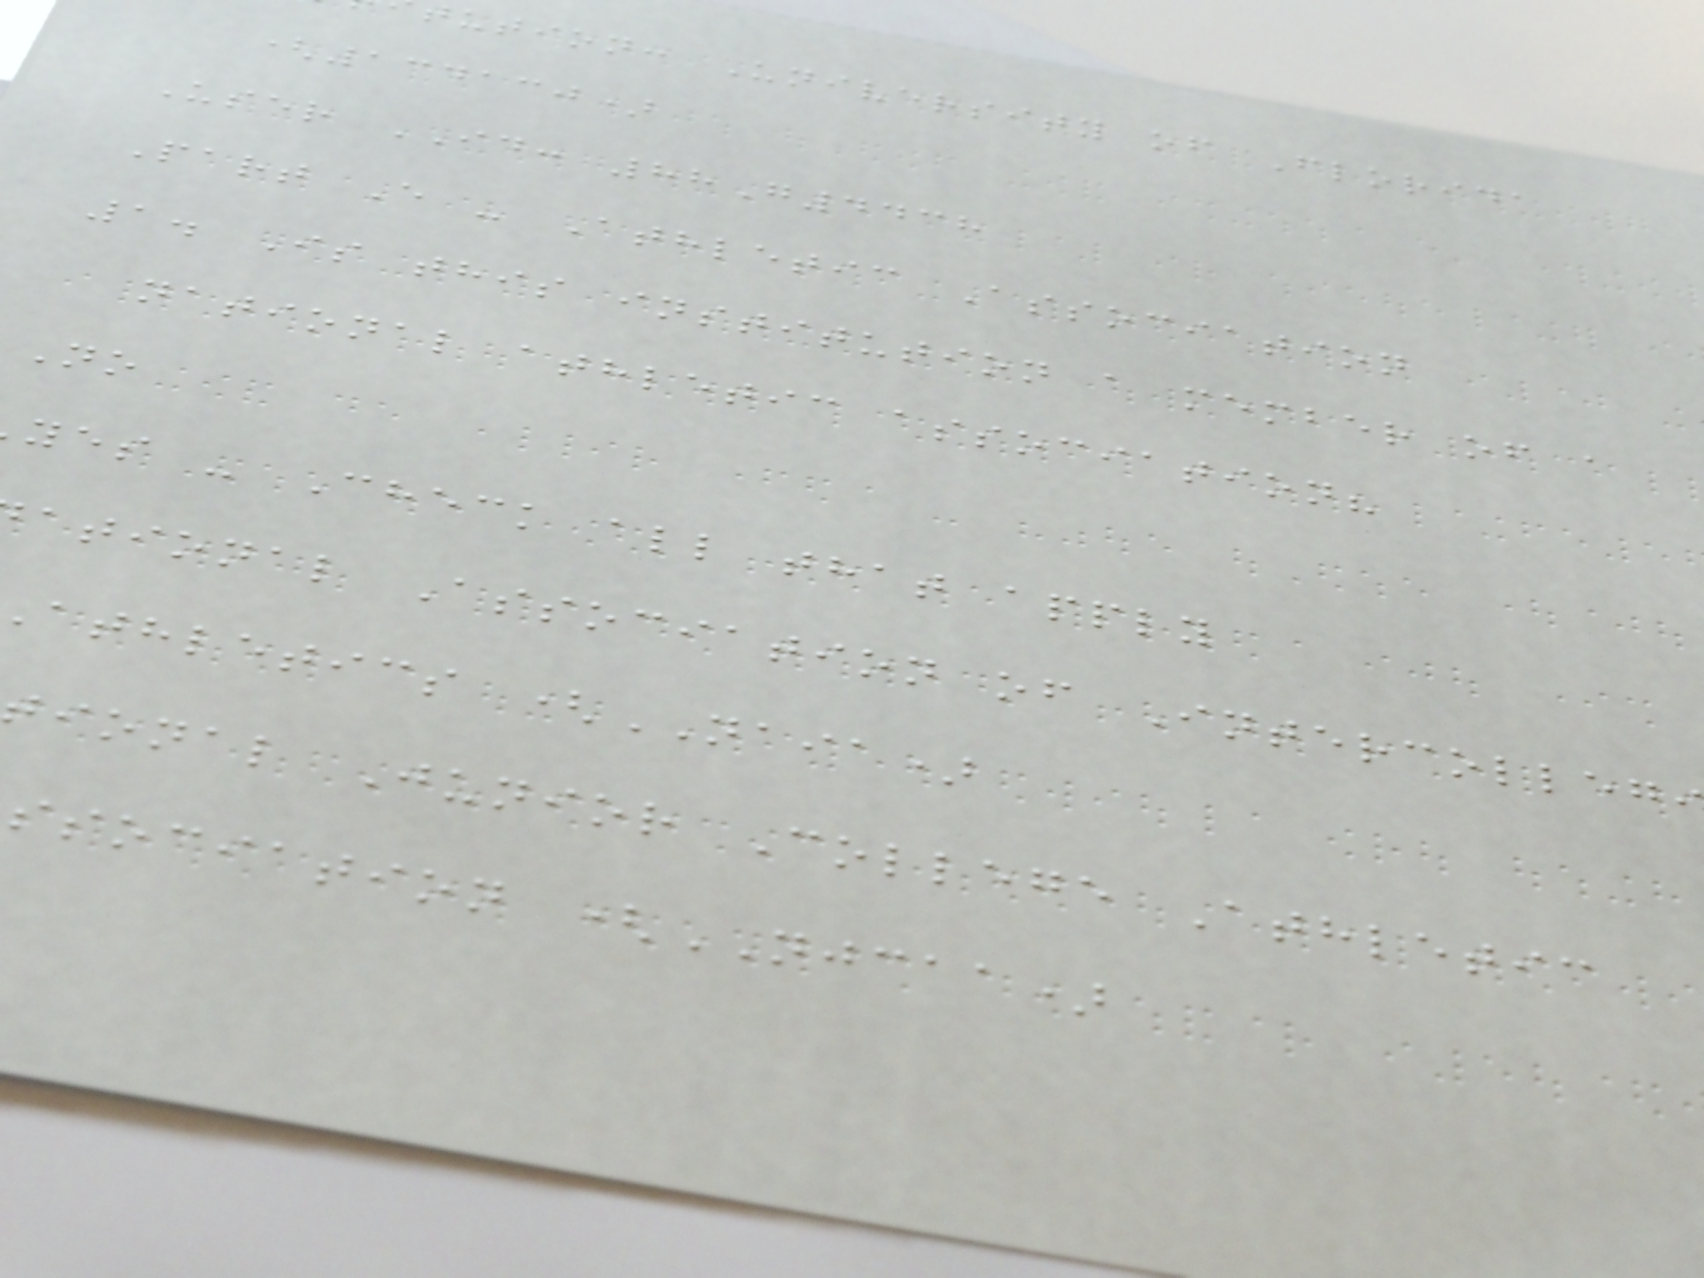ution: University of Florida
(134130)
User ID: 88G4438
Part E - Athletic Association
1. Is this institution a member of a
national athletic association?
No
yes - Check all that apply
ational Association of Intercolleg
athletics (NAIA)
ional Junior College Athletic
ssociation (NJCAA)
